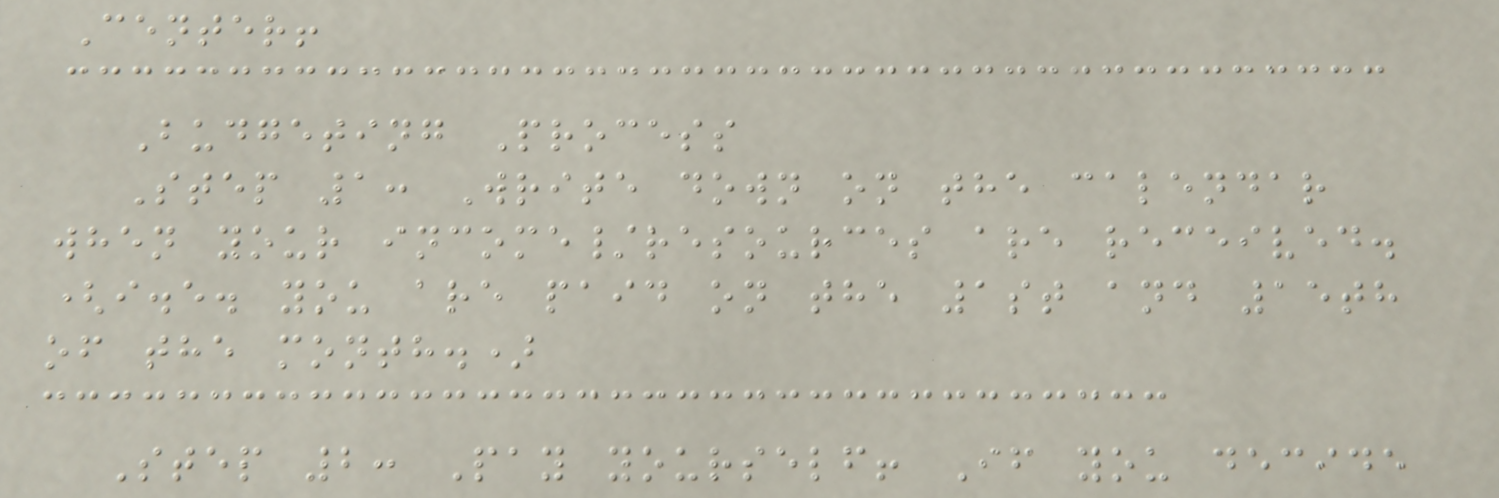Center!
Budgeting Process
Step 1: Write down on the calendar
when your income/resources are received.
(i.e. you are paid on the 1st and 15th
of the month.)
Step 2: Pay yourself! If you decide
